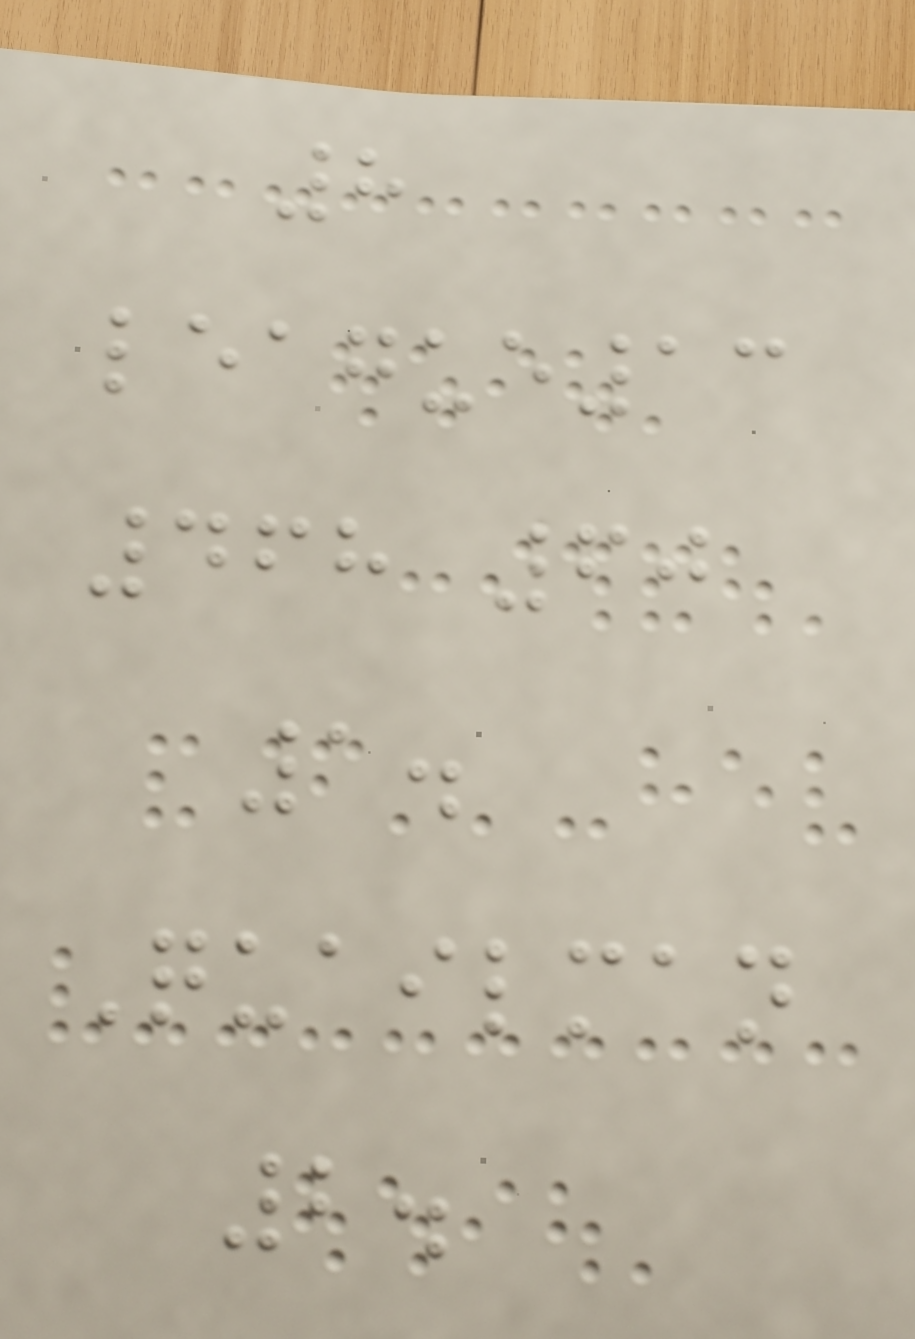8
league13
468 60
1.
Quailman
2.
